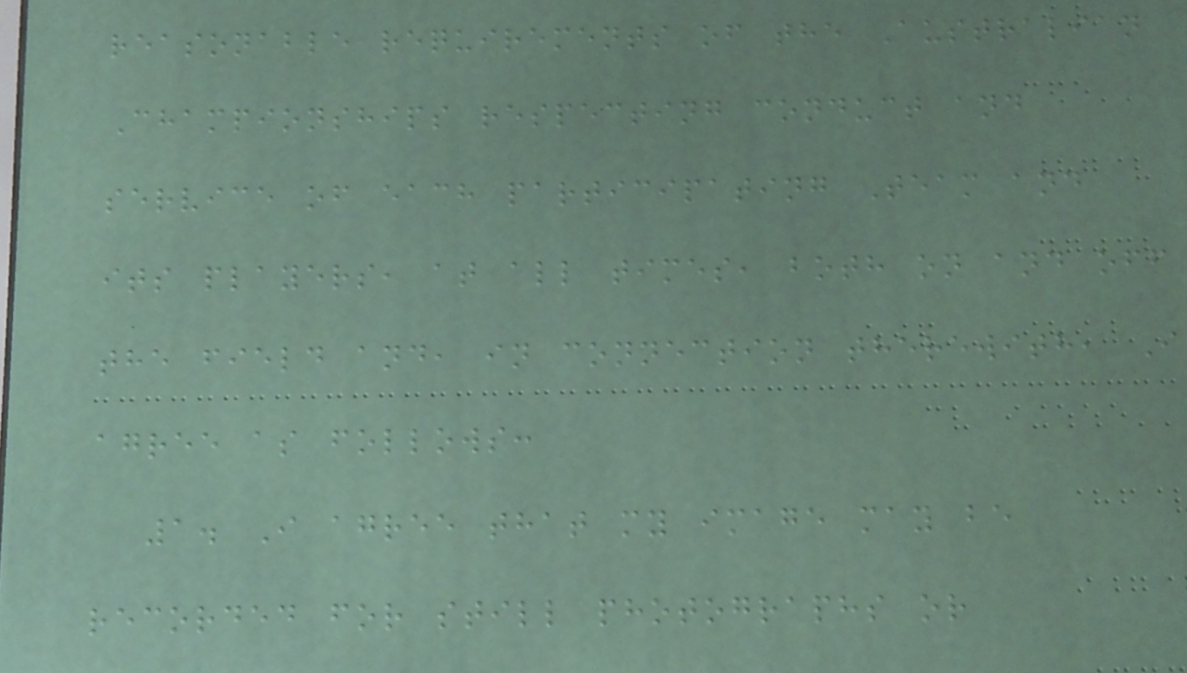reasonable requirements of the Australian
Championships respecting conduct and
service of each participating Team and
its players, at all times, both on and off
the field and, in connection therewith, I
agree as follows:
1. I agree that my image may be
recorded for still photographs or
